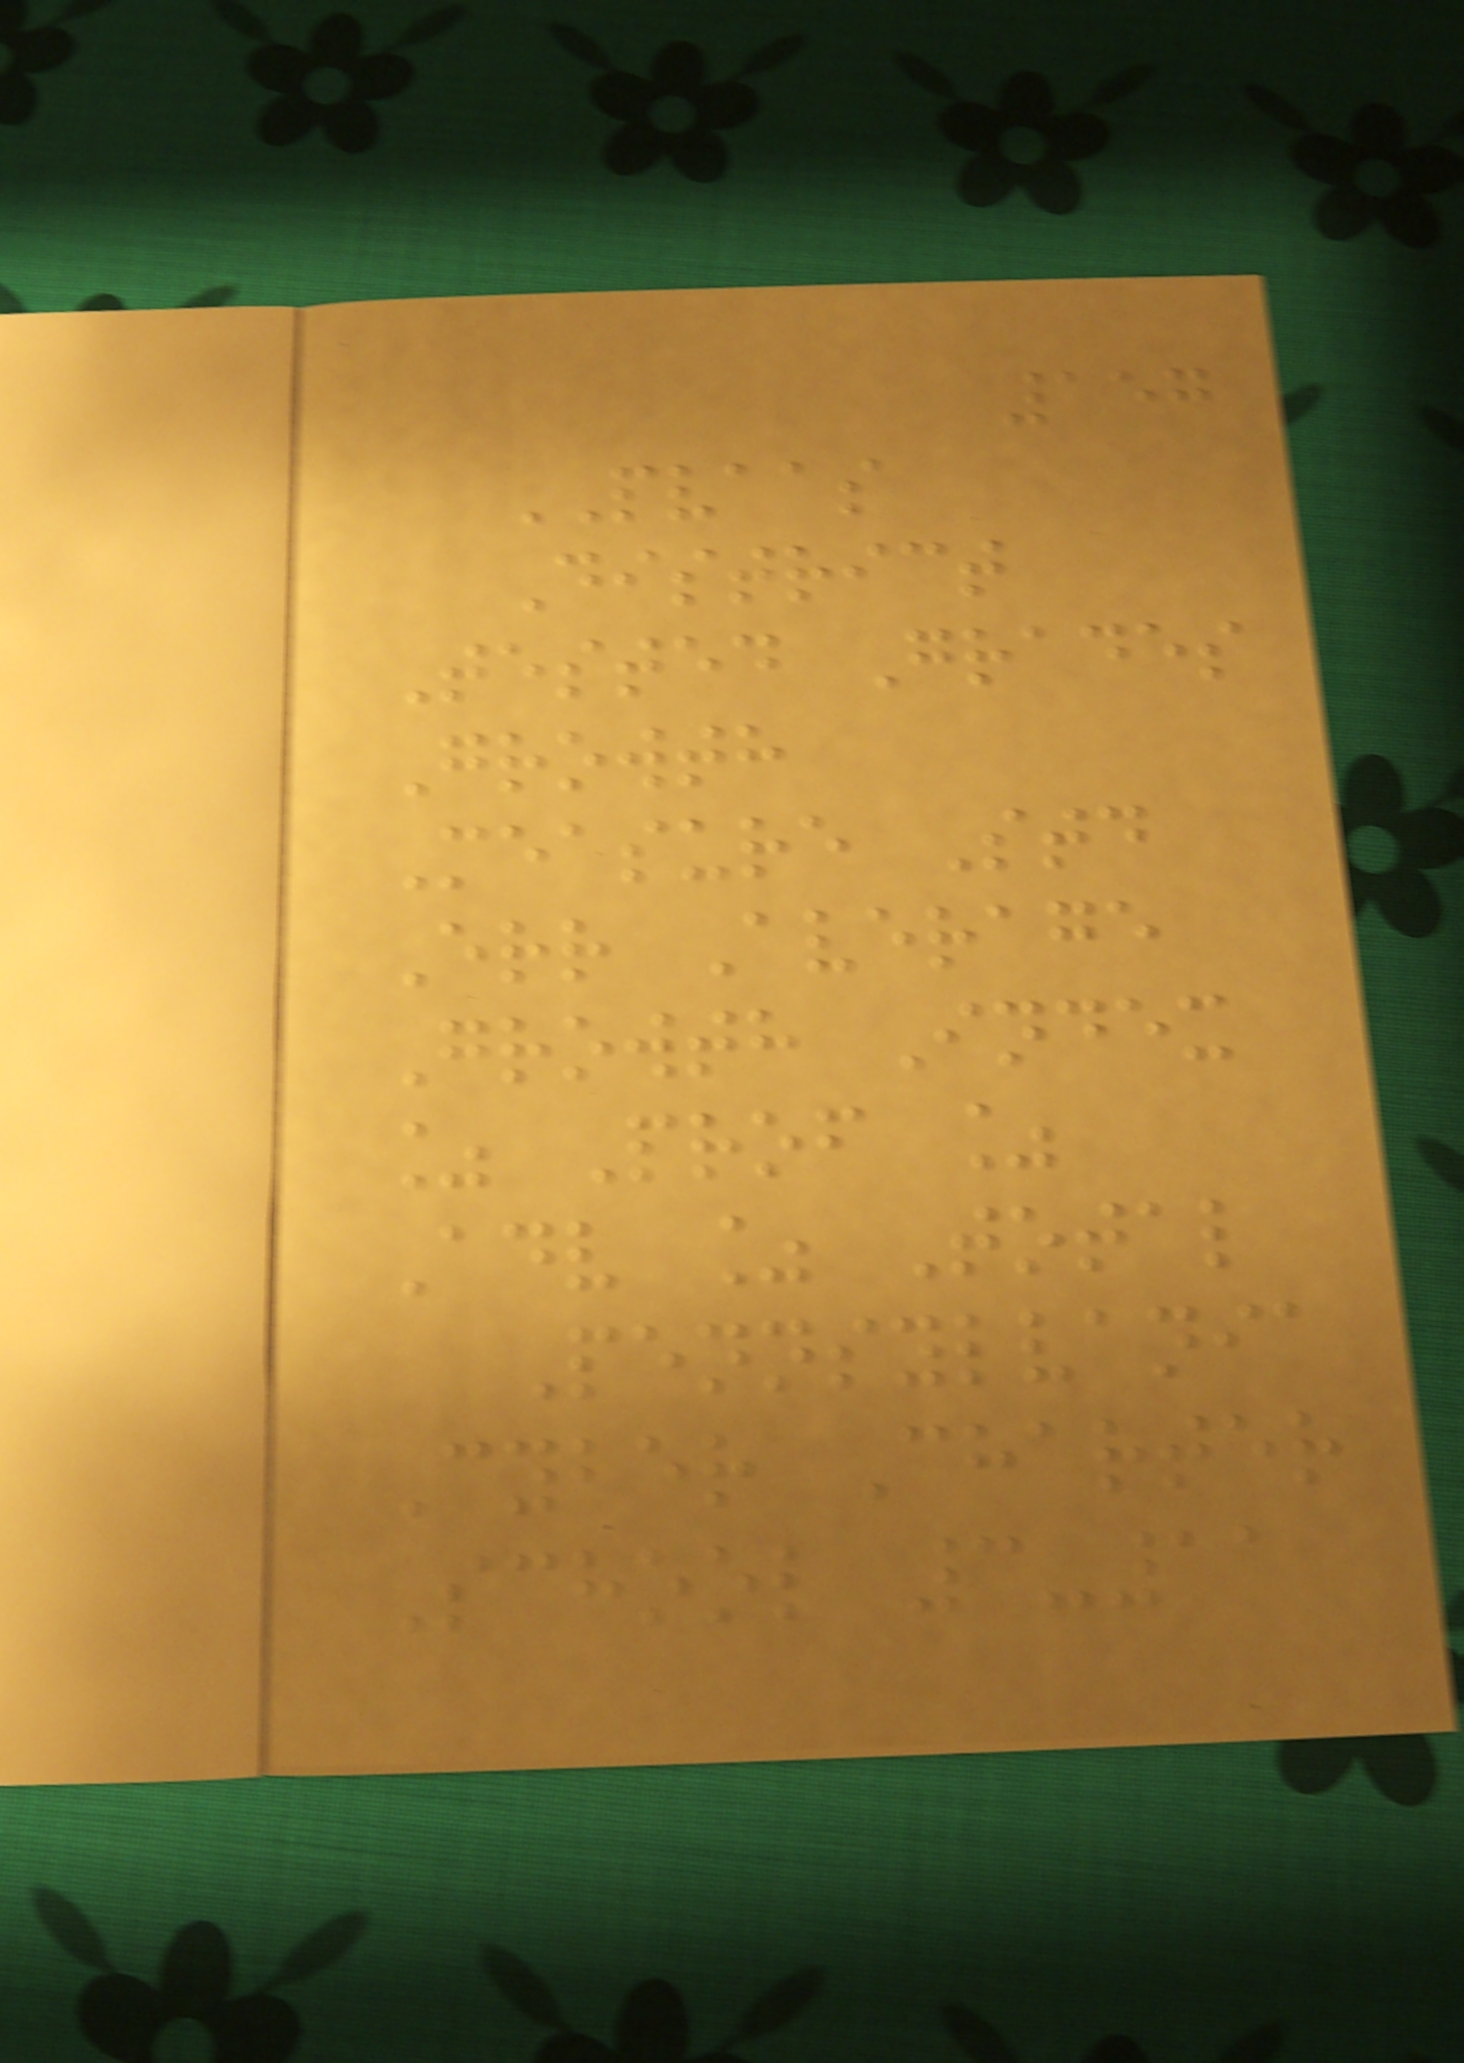157
PVAAS
District
Tested Grades
Growth
Measure Std
Err Average
Growth Index
% Prof %
Adv % Total
Pennsylvania
Cyber Charter
School 3-11
